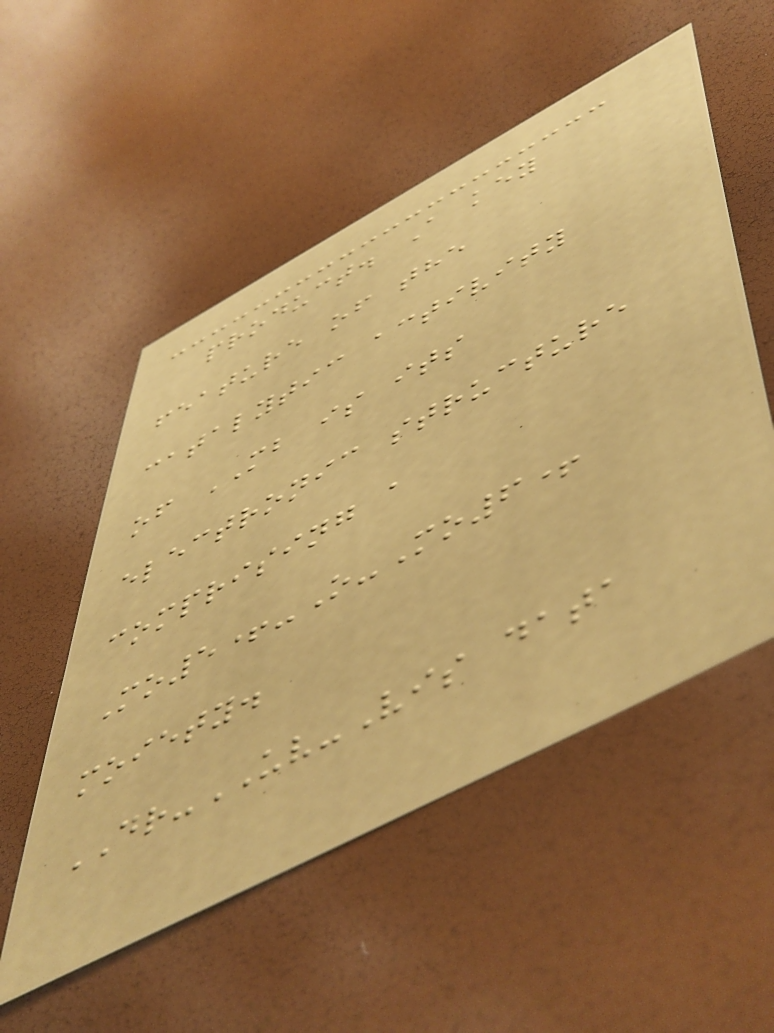product. A key
feature of the
catalytic activity
of MB is its
electronic structure
comprising a
Mo5+-O-Mo6+
moiety.
DR-UV-Vis data
